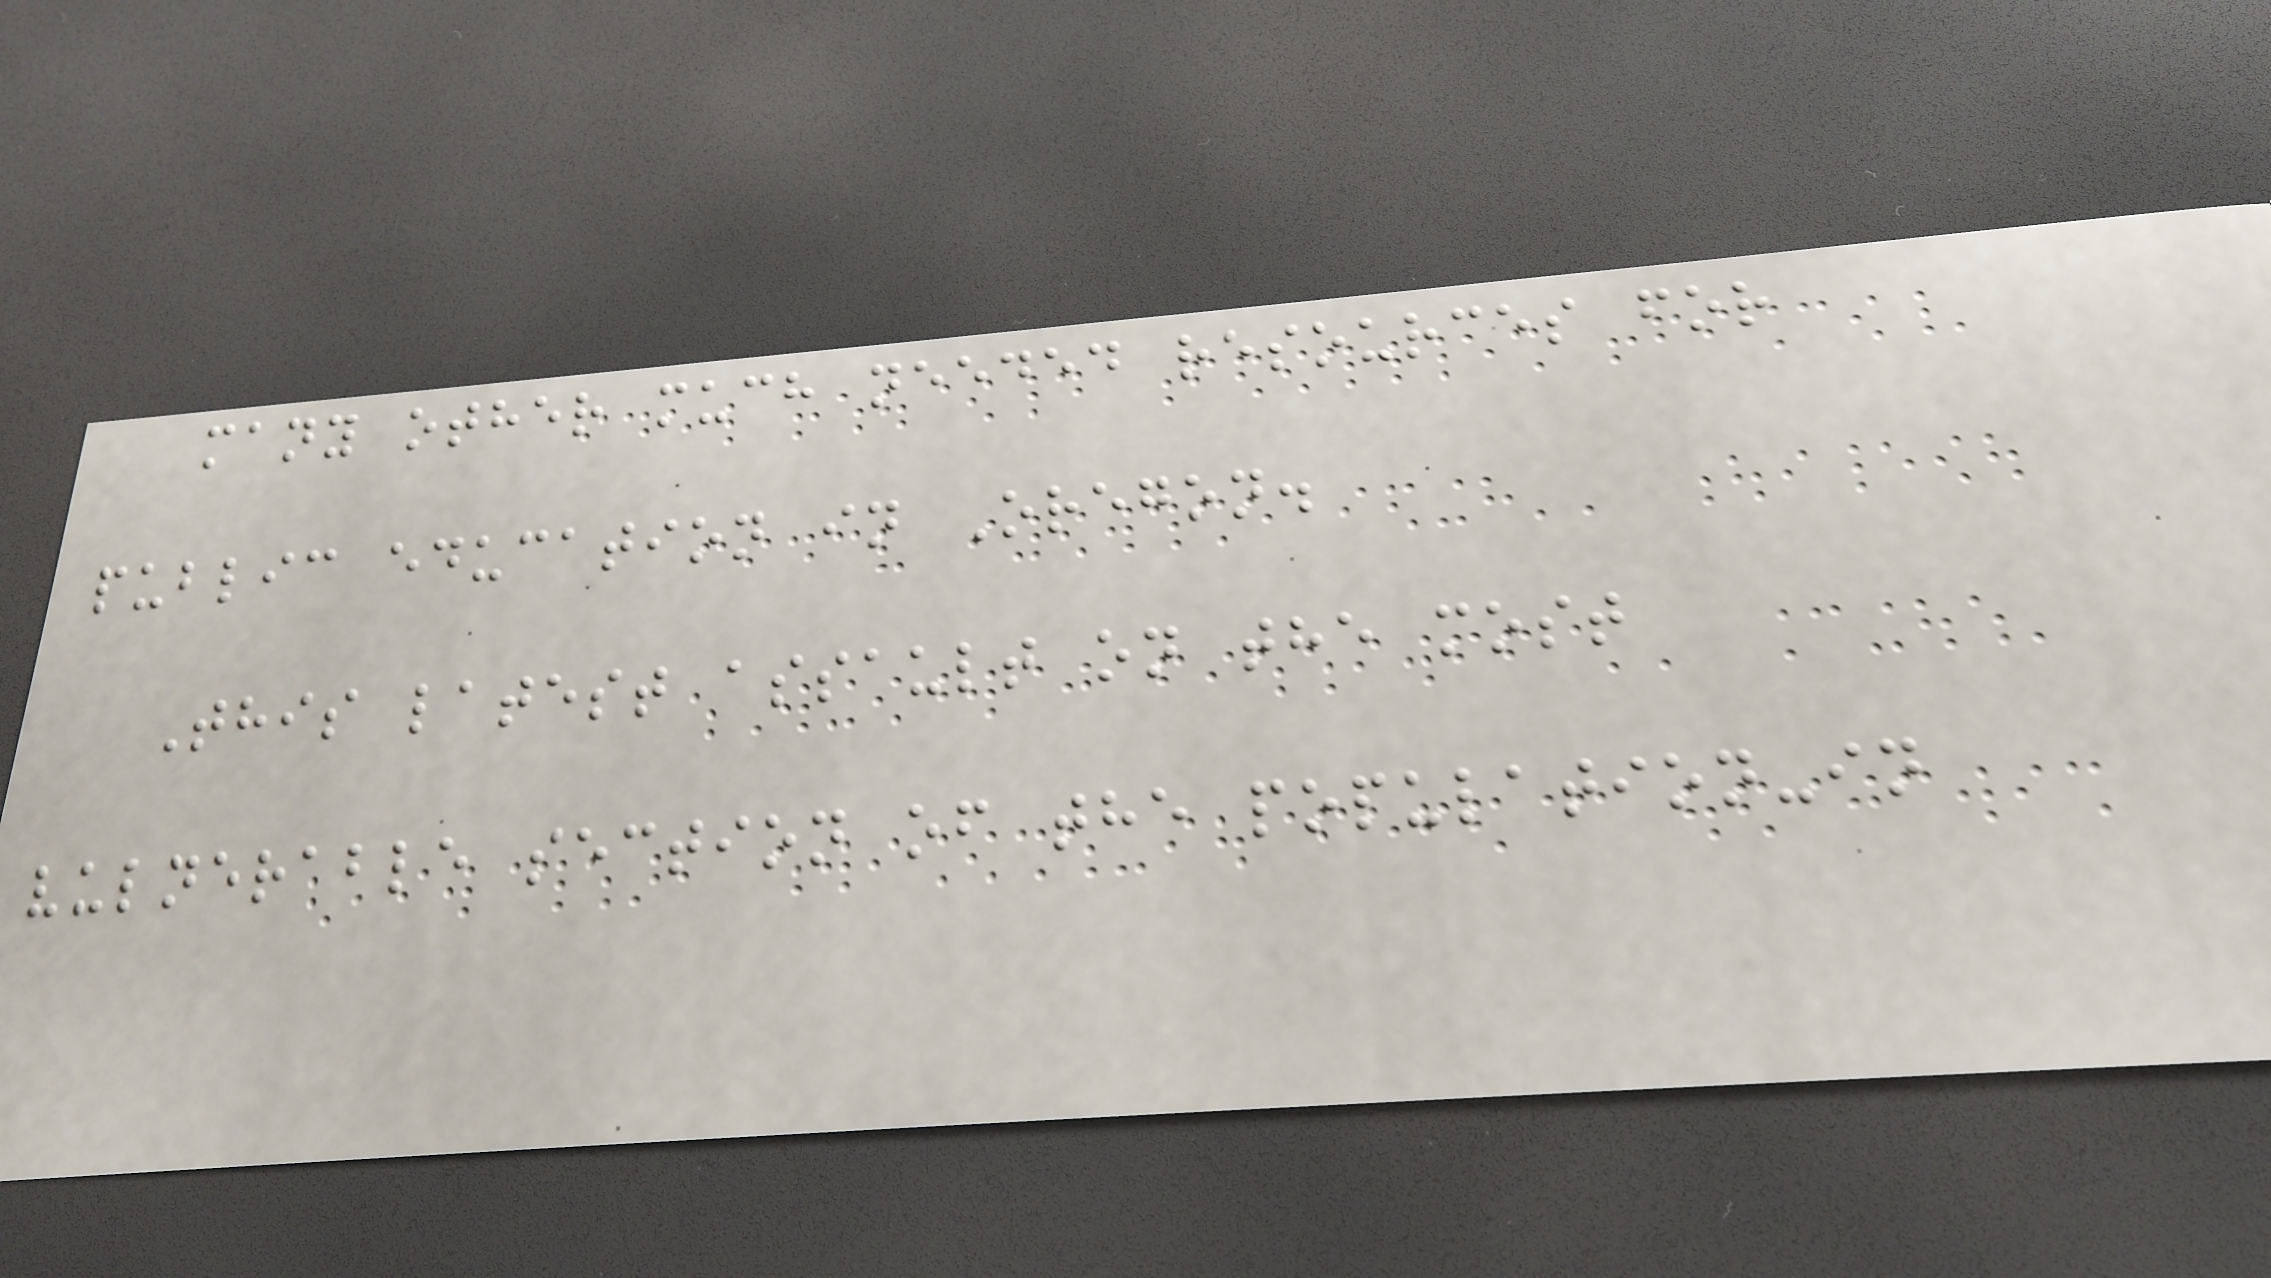many other much needed resources for
public education in Oregon.
This latest assault on the most
vulnerable section of the population-in
